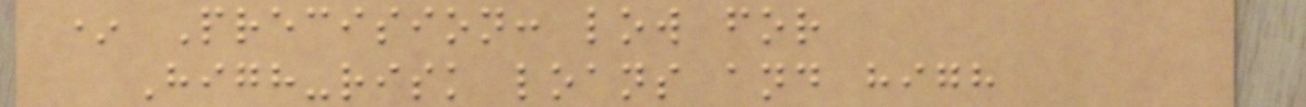* Precision: low for
High-risk loans and high
